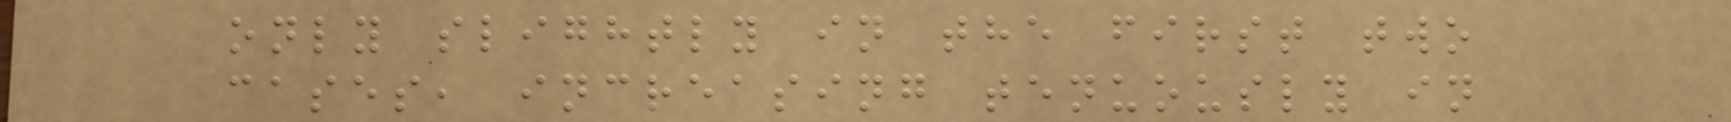only slightly in the first two
cases, increasing tenuously in
